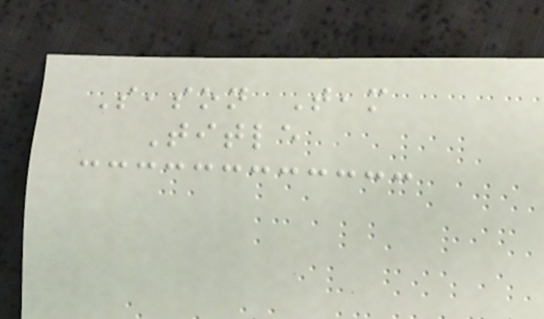Season Team
Title
